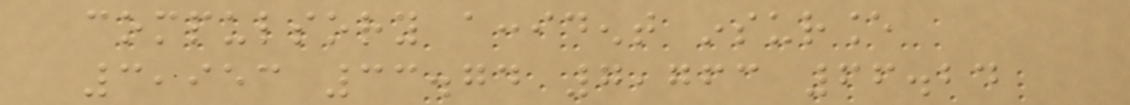compulsory accident insurance
3,953 33.74 7,763 66.24
